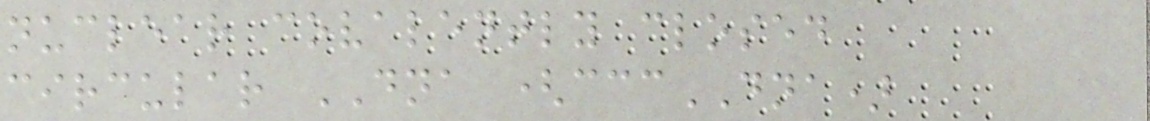nuclear covalently closed
circular DNA (cccDNA)
